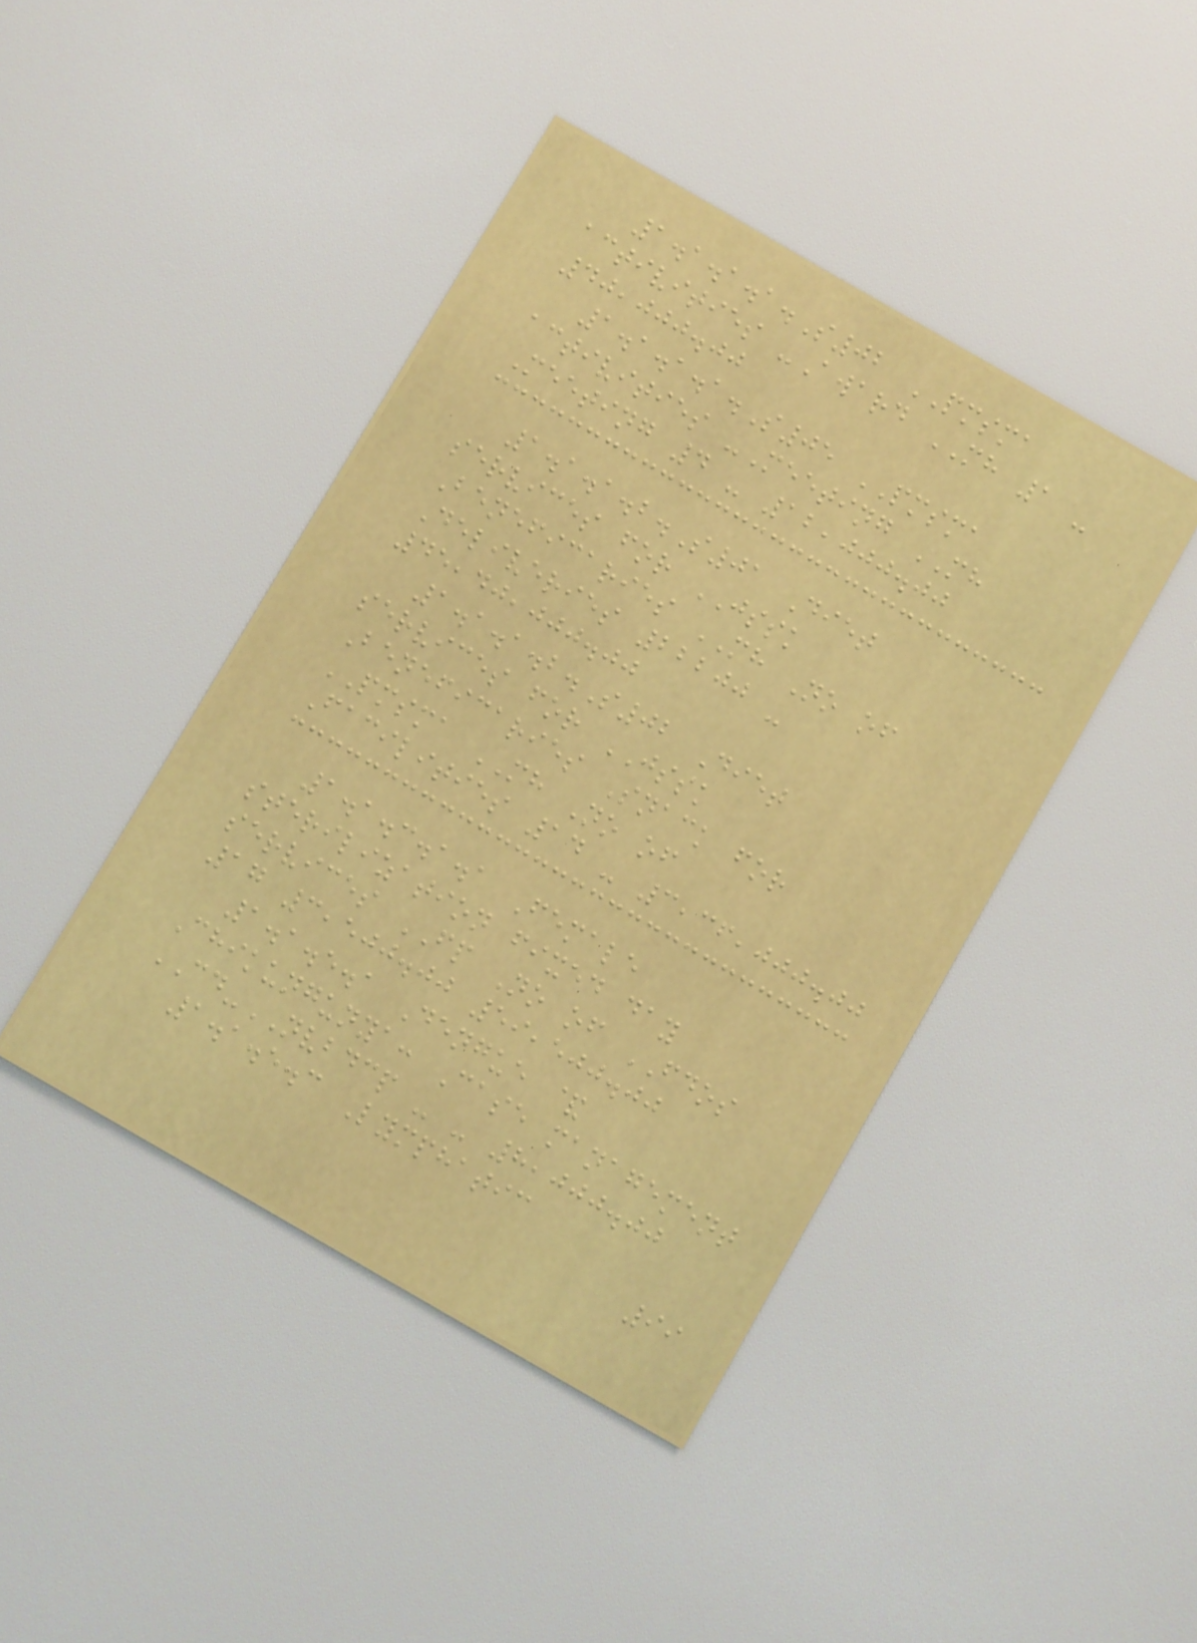1.1.1.1.S02 PMSMA
activities -Award MH 1 -
40,000.00
1.1.1.1.S05 PMSMA
activities -Meeting MH
Meeting 4 - 12,000.00
1.1.1.2.S01 Diet
services for JSSK
Beneficaries MH No of
Deliveries 22200 -
45,40,000.00
1.1.1.2.S02 Diet
services for JSSK
Beneficaries Snack for
PMSMA MH No of
Facilities 14 - 3,36,000.00
1.1.3.1.1 Female
sterilization fixed day
services FP No of FDOS
17 3,500.00 59,500.00
1.1.5.1 Dengue &
Chikungunya: Case management
CD-NVBDCP - - 8,000.00
1.1.5.3 Lymphatic
99
